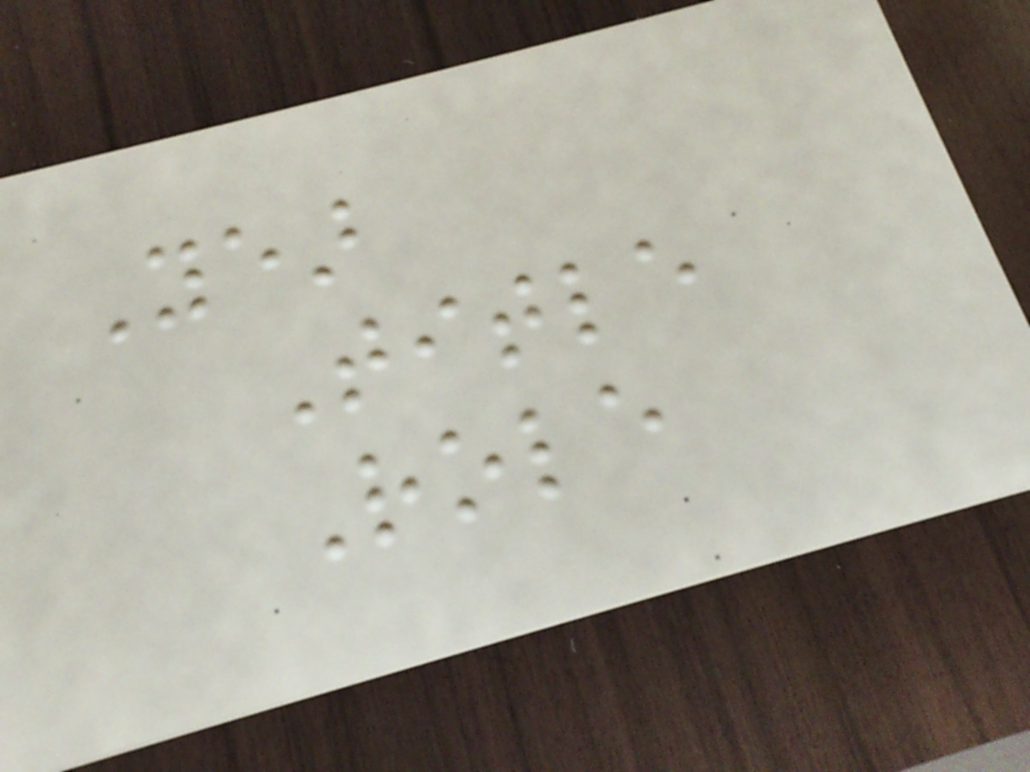Year
Title
Role
